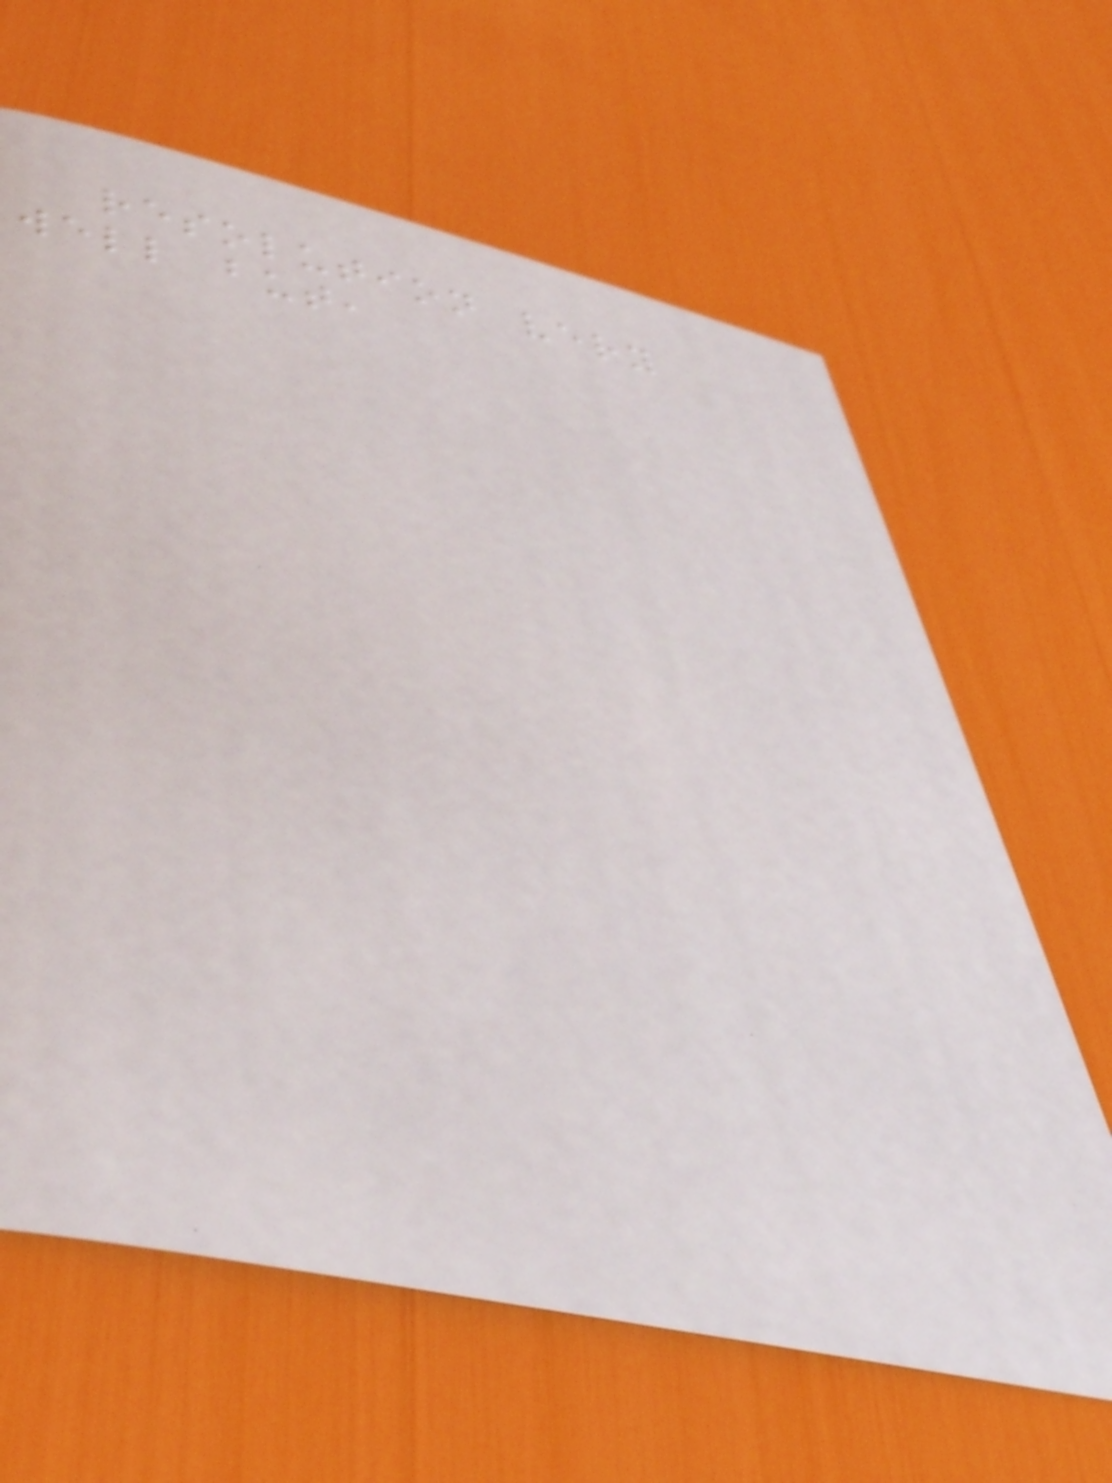resolution very
well but,
